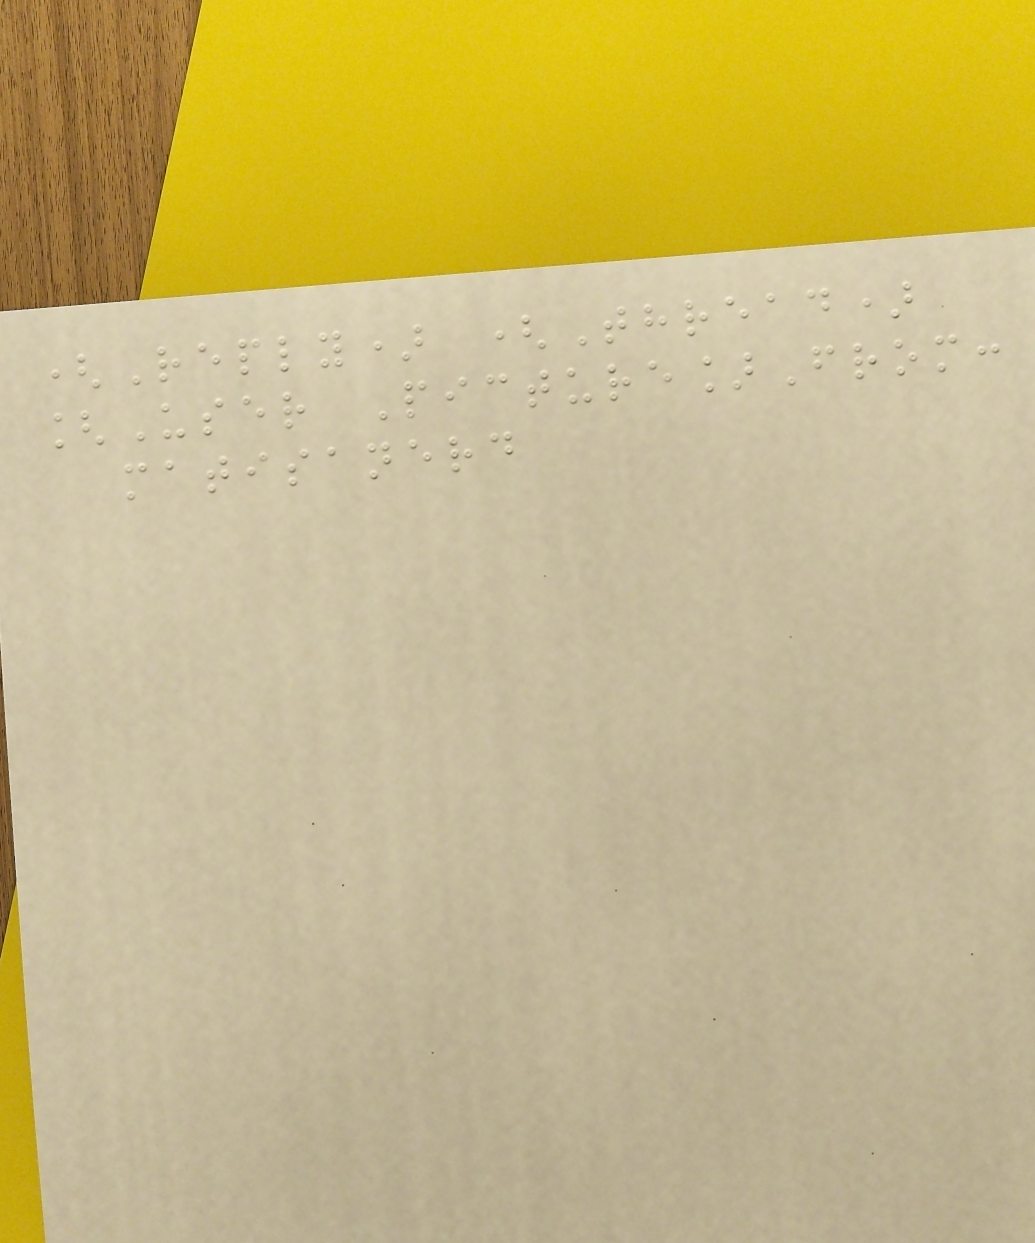(Reply) (Thread)
[User Picture]From:
matisanerd
